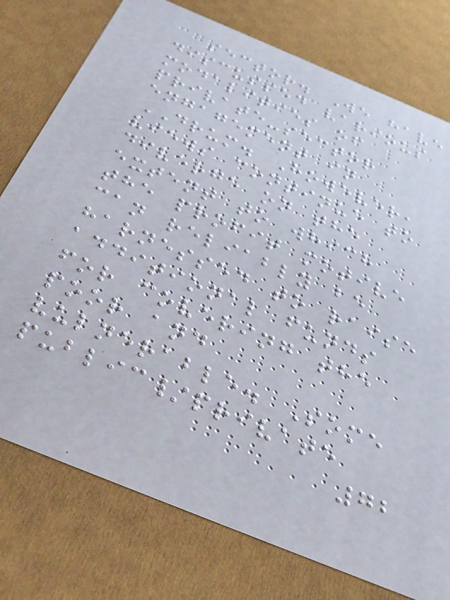sector. We have
discussed various
modalities of
private-sector
engagement in
DRUM. However,
views continue to
diverge on the
extent to which
the profit motive
can reliably be
harnessed to raise
additional funds
for covering the
poor and
vulnerable. Some
public/private
72
